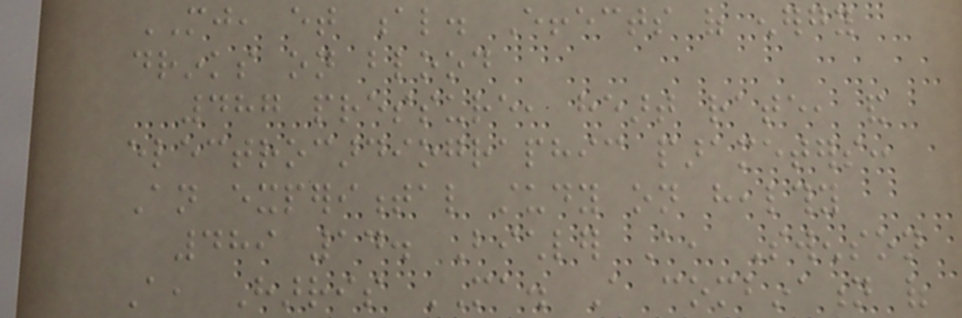MJ, et al. Effects of energy
drinks on blood
487 pressure, heart rate, and
electrocardiographic parameters:
An experimental study on healthy
489 14. Bichler A, Swenson
A, Harris MA. A combination of
